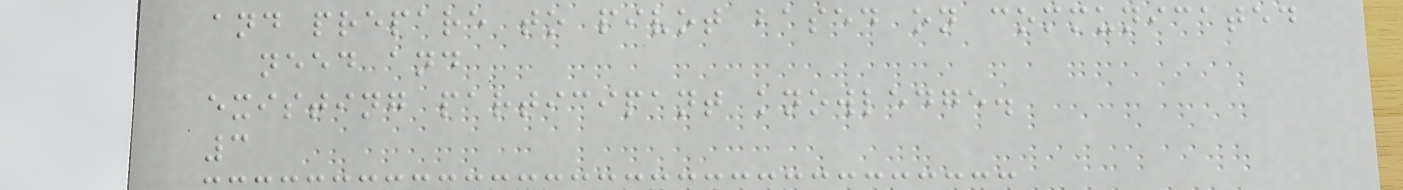and prepare to pivot based on communicated
need and
existing participant knowledge.
3
